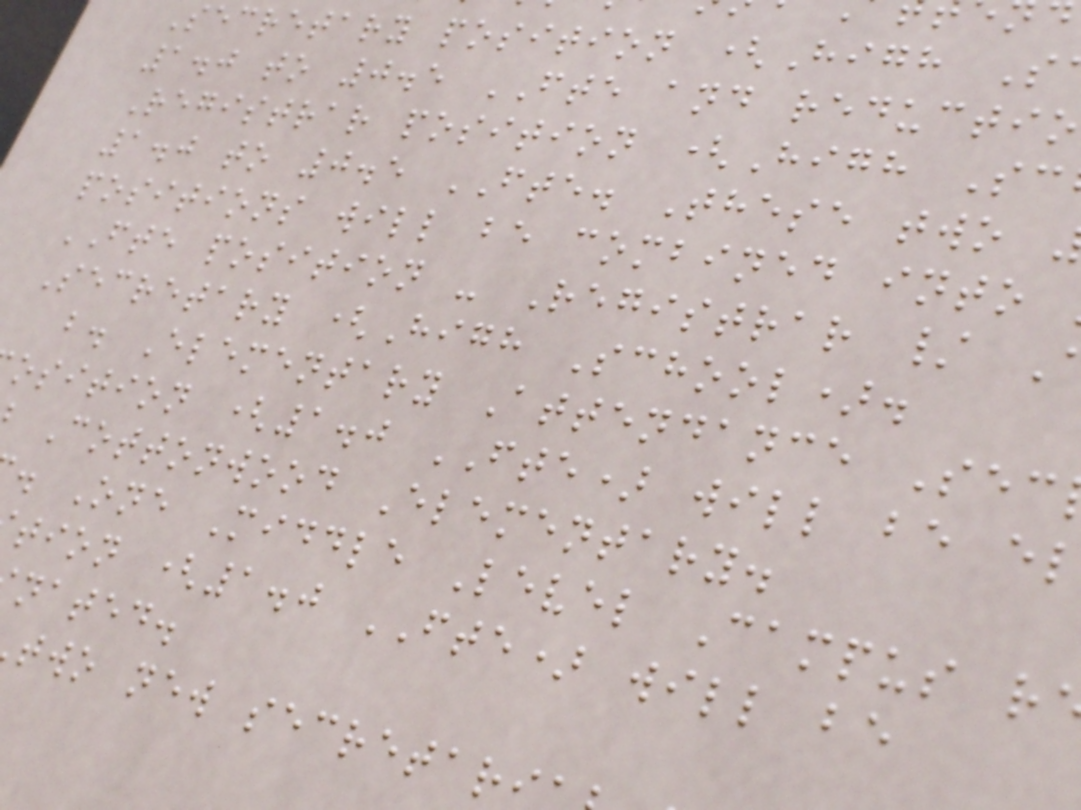Secretary position (High S
1.0 to 0.5 FTE and reductio
Registrar position (High Sc
1.0 to 0.5 FTE. These two
positions will be combined into
FTE position - Registrar /
Secretary (High School).
b. Elementary Attendance Sec
osition (1.0 FTE) will be e
Cottonwood Elementary.
. One Middle Level Campus r
tion (1.0 FTE) will be
nated.
two new secretar
